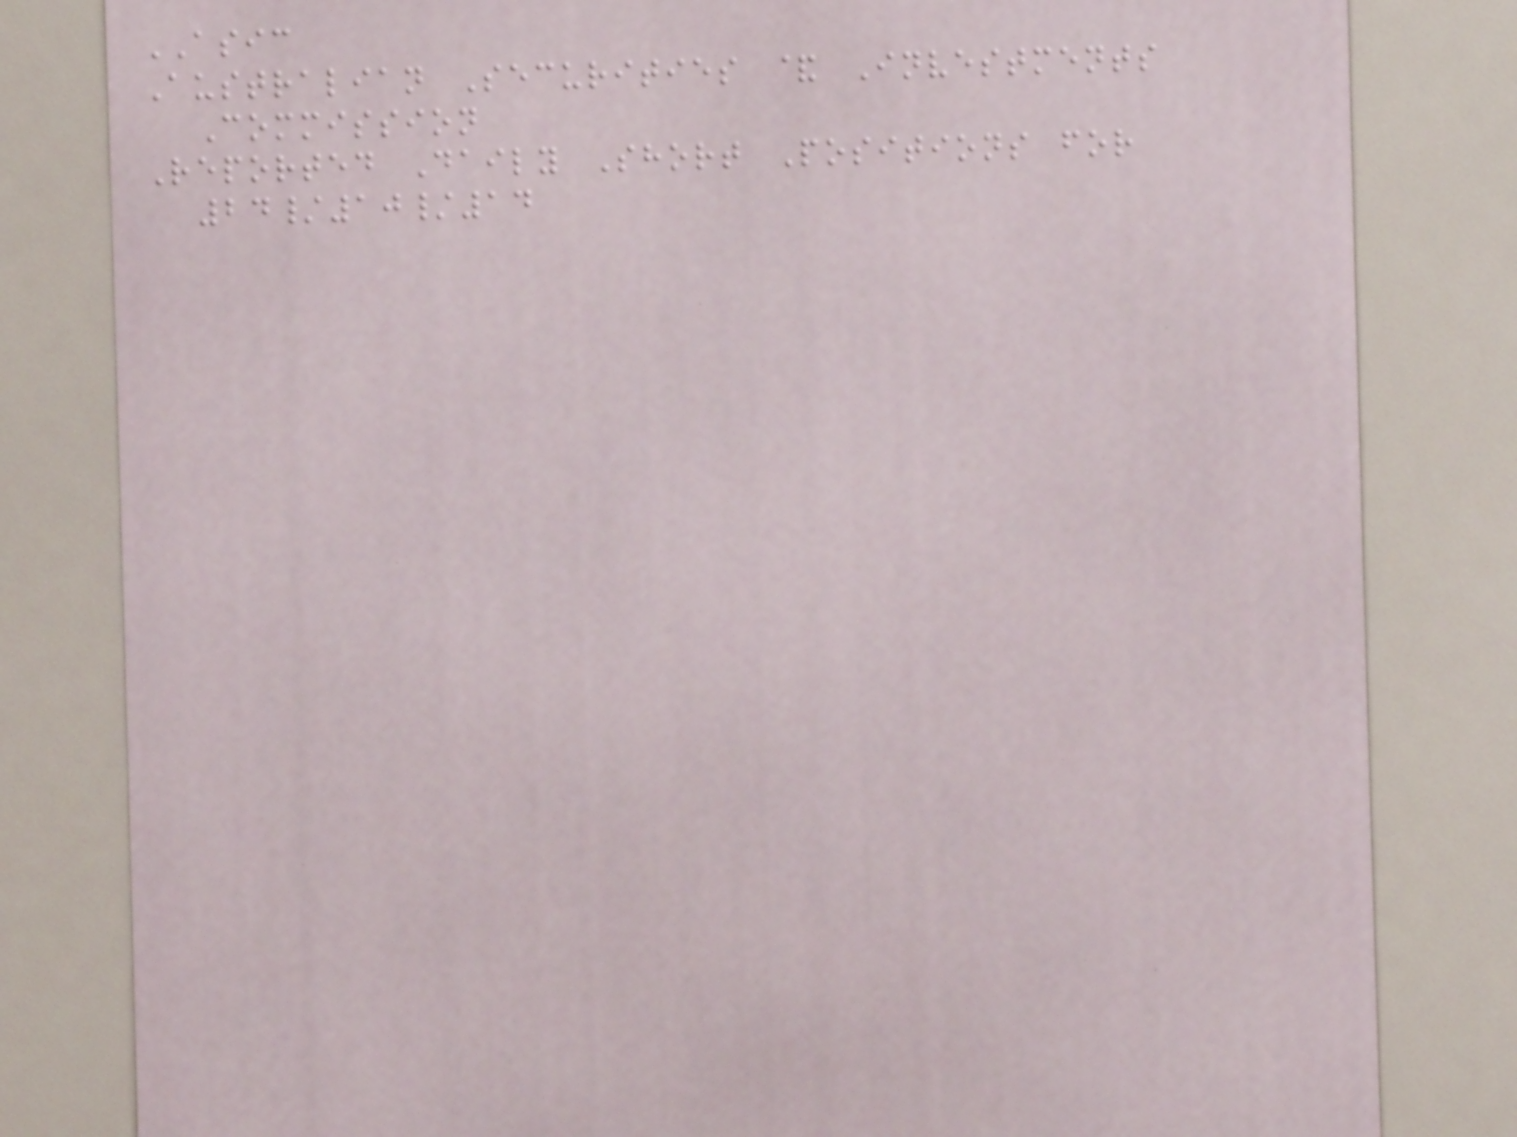ASIC
Australian Securities & Investments
Commission
Reported Daily Short Positions for
24/10/14
